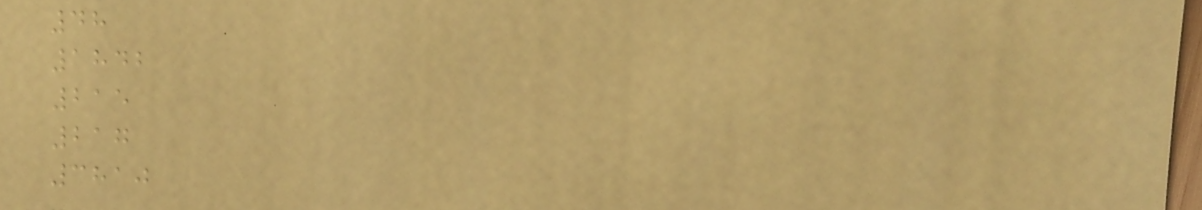48
1842
215
217
3810
